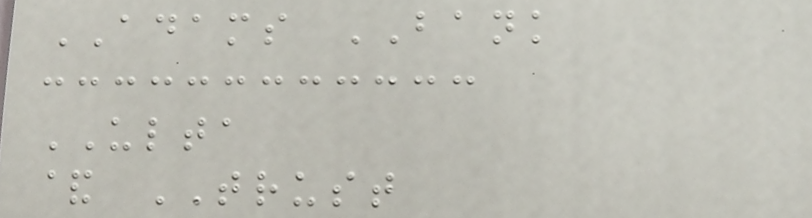ADAMS BANK
ULTA
& TRUST
